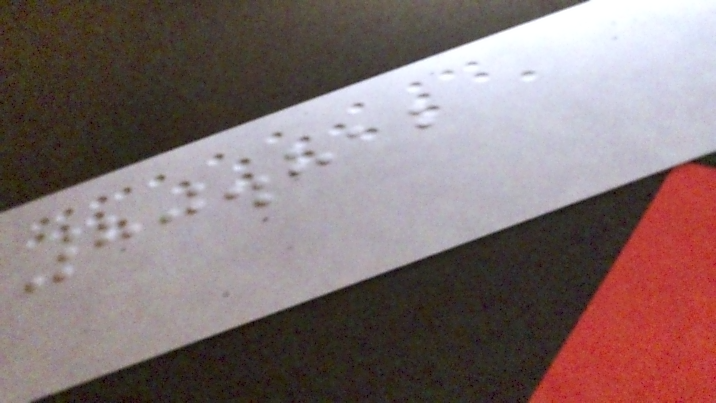80.812
